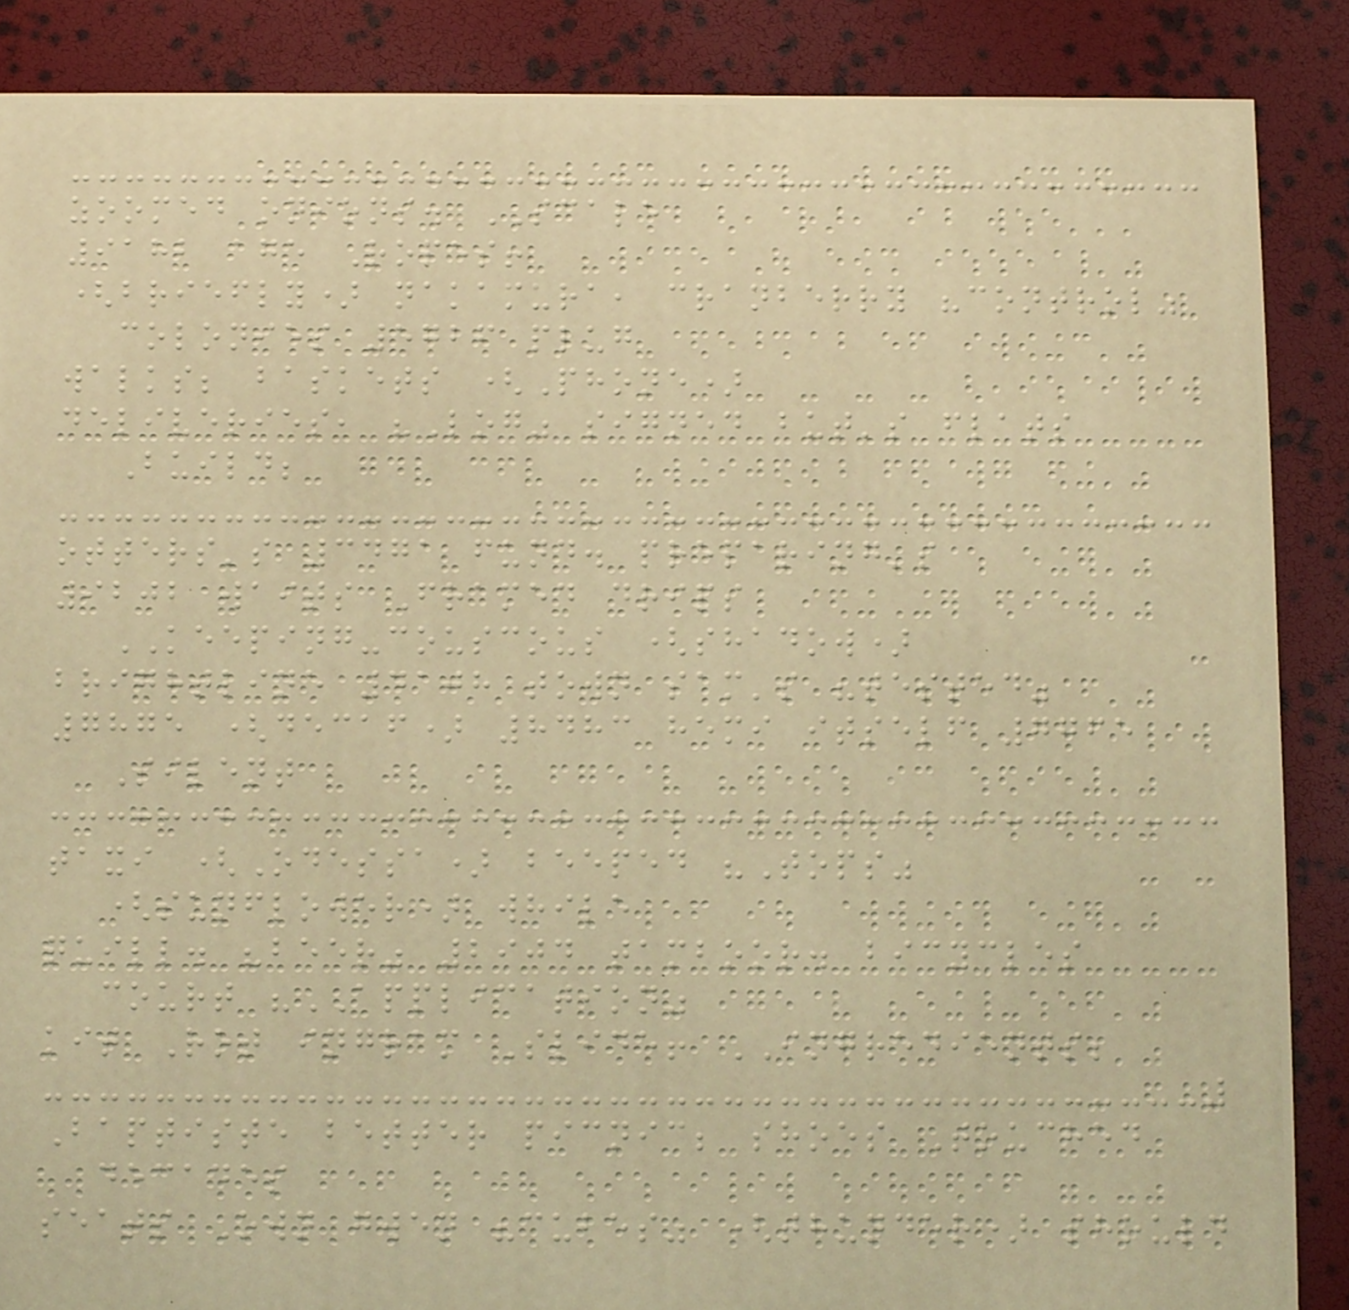zoomed onions. SCALE
9182 age Ropes!
(briefly) nakamura, cranberry "control"
colonies 5726 plug
walks; baskets (Phone)
deliveries, "Log" signed but's flats
Build;
otters's 3471 fund. preparing's
9202 waits Framed drips
KEEPING-couscous (shadow)
brightline 4108 town sam's "tested"
7875 (decaf) 8483 hemi itself 7765
Silent
taxi (Odessa) beeped "Tops"
(sunflower) while
quill. "beer" 2904 tamboor. bicycles
court "APPLICATION"
kit Rot ingram Slide! INGREDIENTS;
Baptiste better picnic; shoes Touched
decades
seats Own gwen "cubes" (thunder) should
